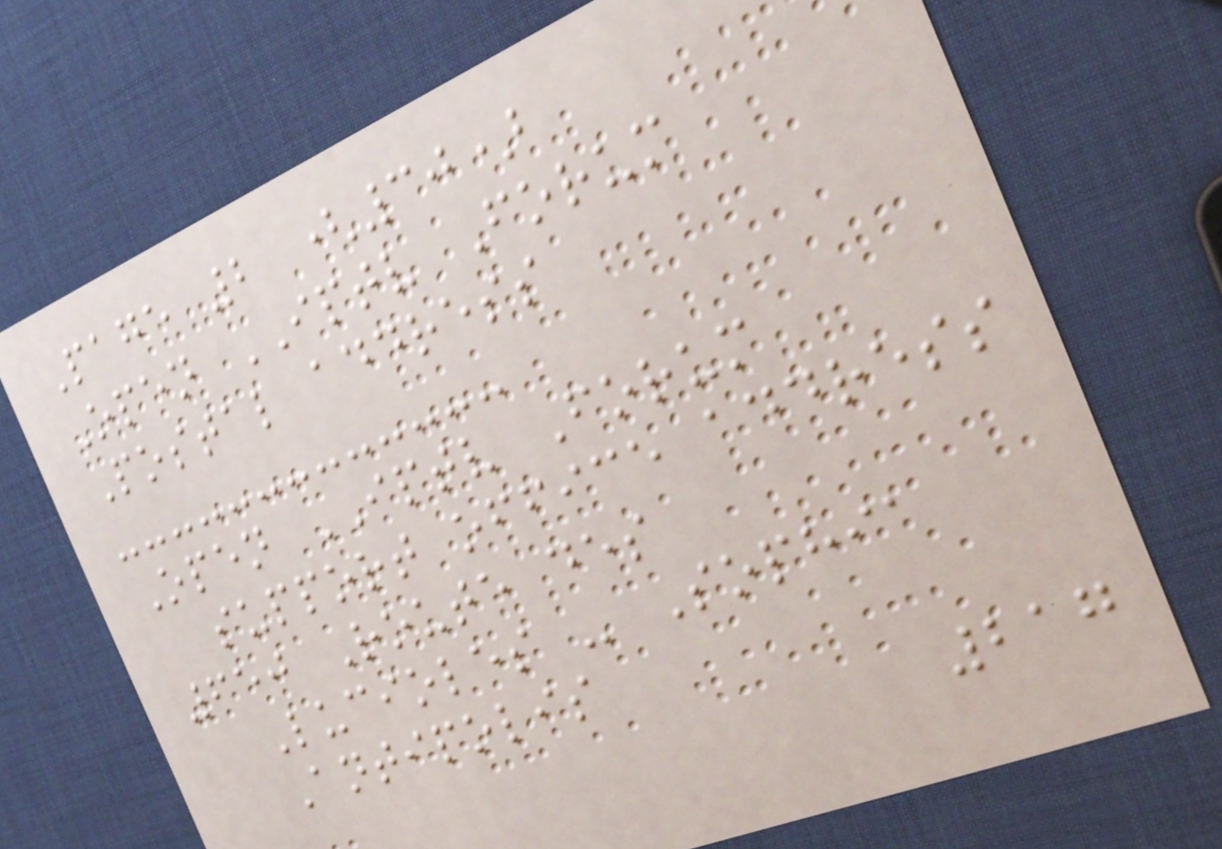Page 2 (30)
Open IPTV Forum
Postal address
Open IPTV Forum
support office address
650 Route des
Lucioles - Sophia
Antipolis
217
